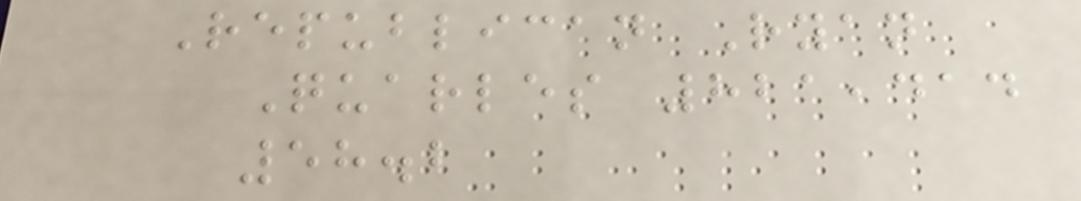Republican Ryan
Quarles 821,414
58.2
